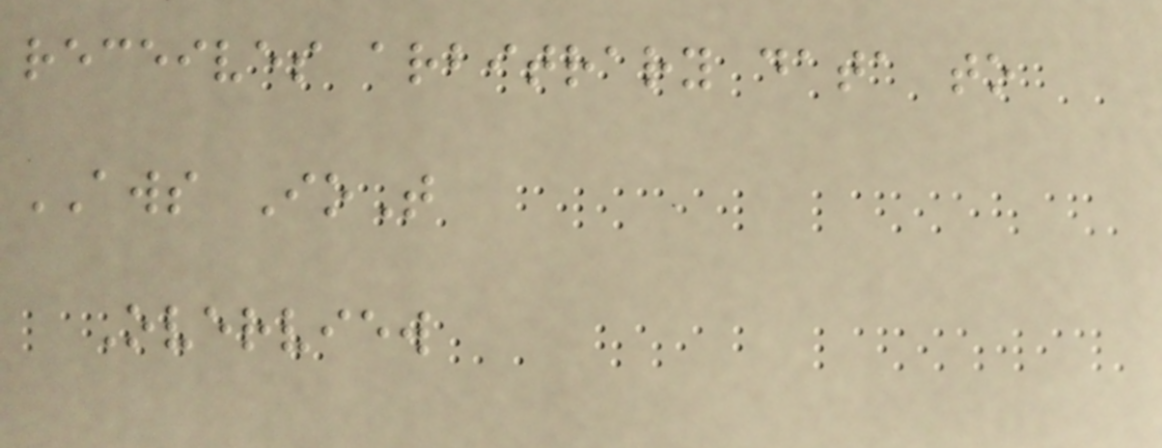receives arbitrary data to
AWS IoT
Overview
